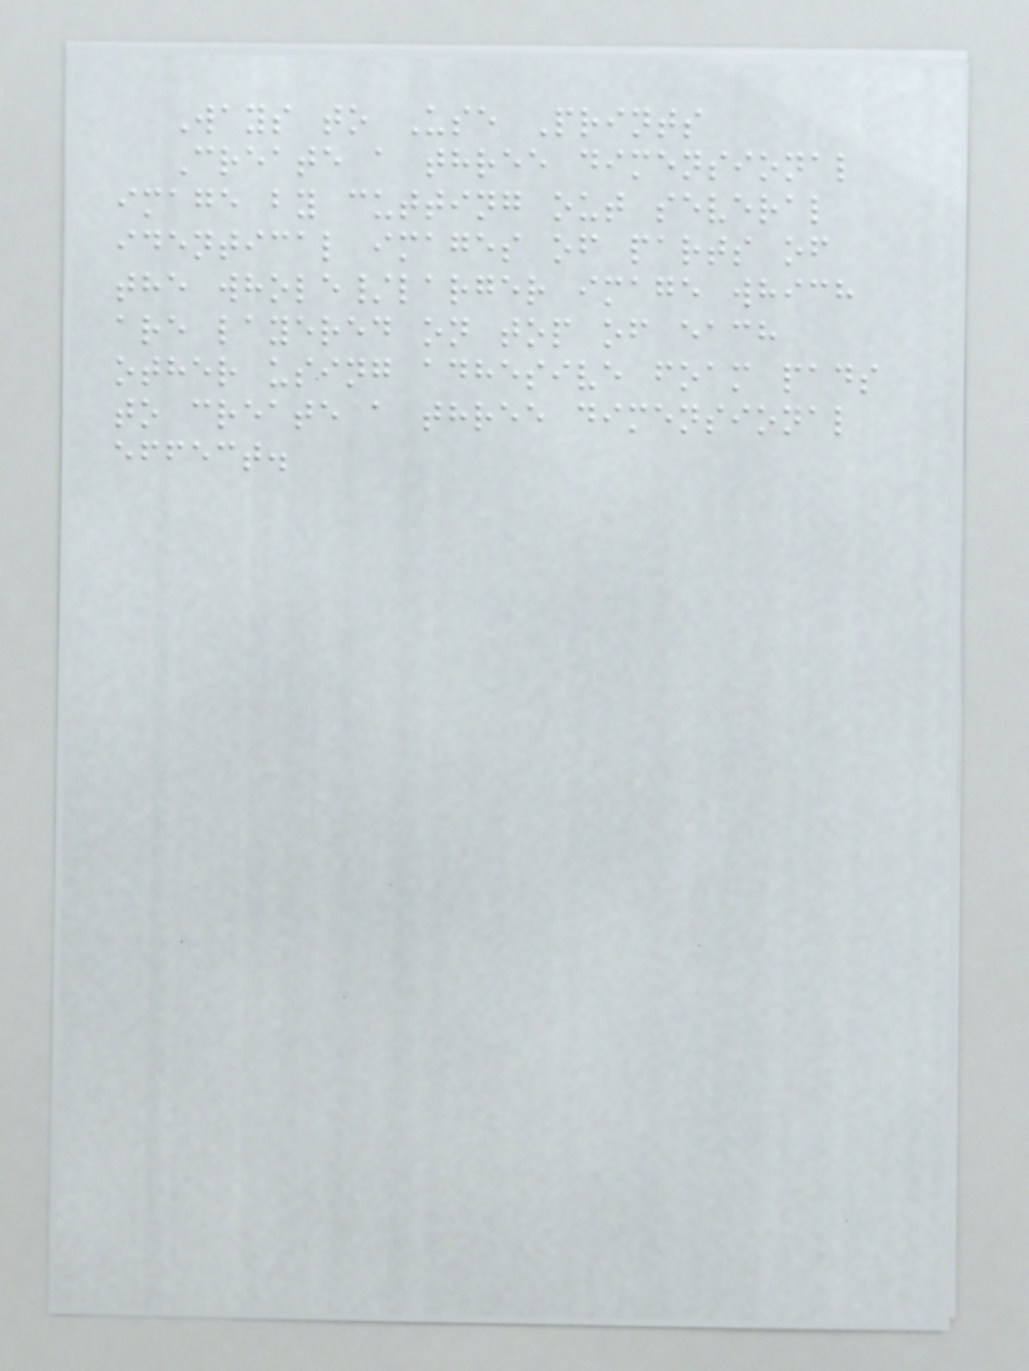Ways to Use Prints
Create a three dimensional
image by cutting out several
identical images of parts of
the whole/larger image which
are layered on top of each
other using adhesive foam pads
to create a three dimensional
effect.
